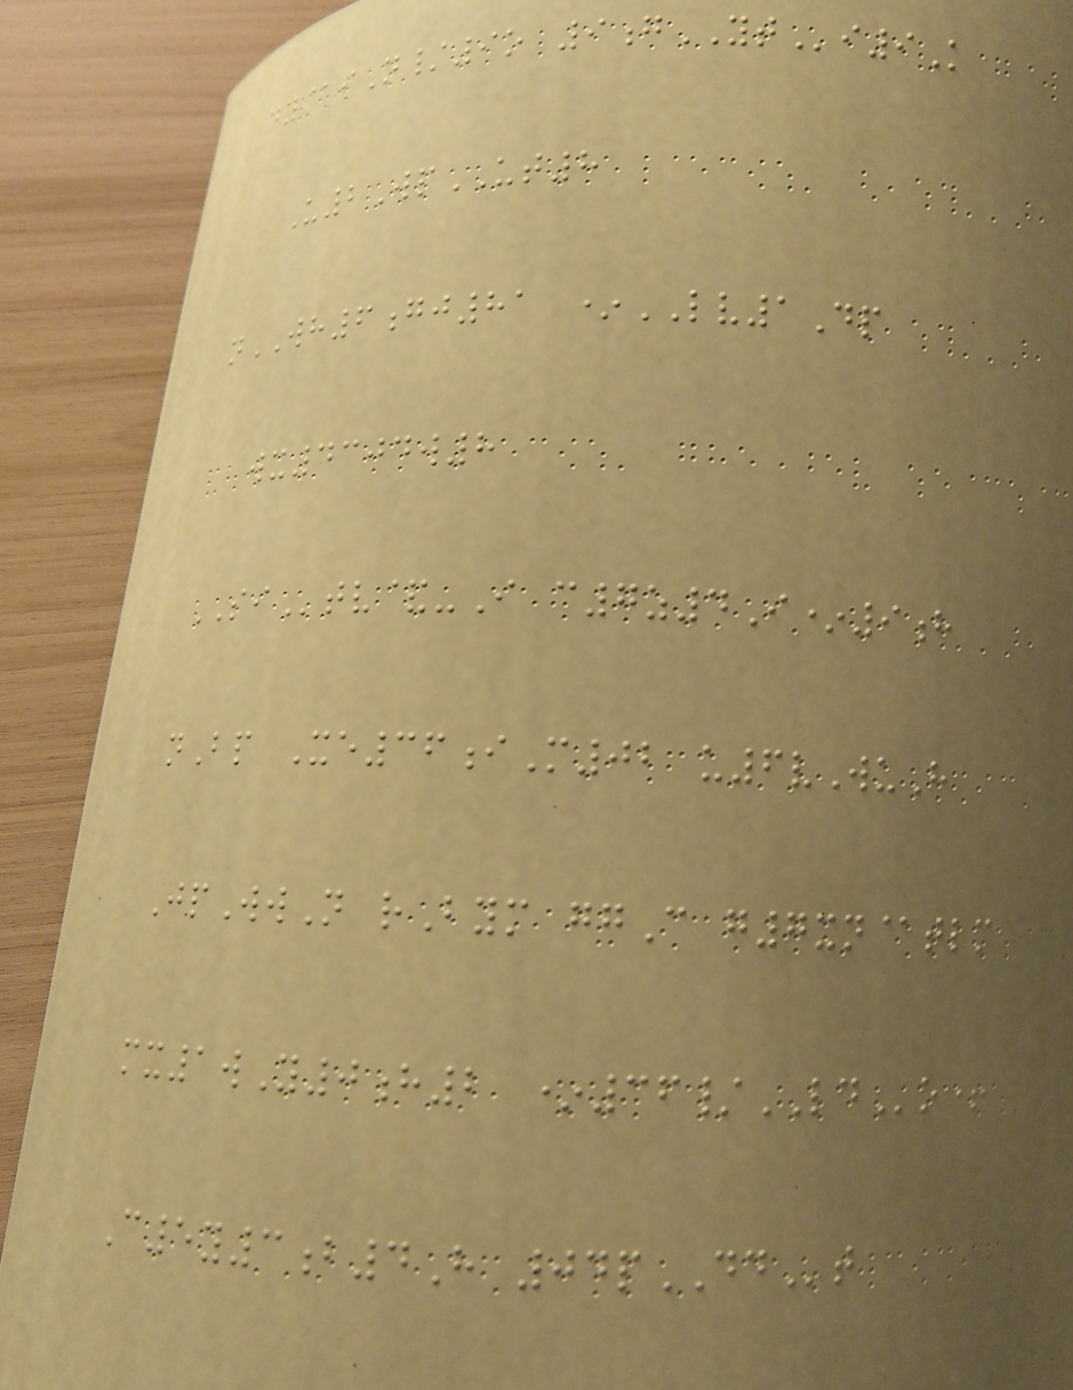dy@iN/9o 9gYTi9K
U2WpUT8
nWH6gj81 *LV1Dp
wx4304w8
SItv&-I c7z4I*9h
nBp Xe36iM02 u6vWuH
JpWwN rBym ggC g7xn@tlm
mx1wY0h2 *36/LDo+
C5y3b4H 04pDDt
